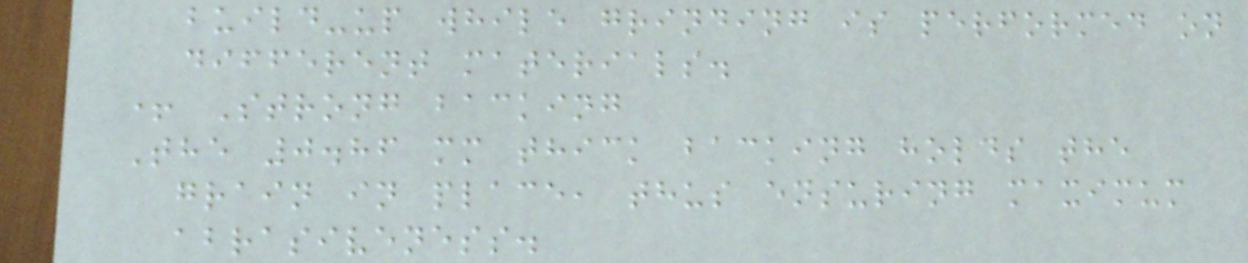build-up while grinding is performed on
different materials.
+ Strong backing
The 0.86 mm thick backing holds the
grain in place, thus ensuring maximum
abrasiveness.
